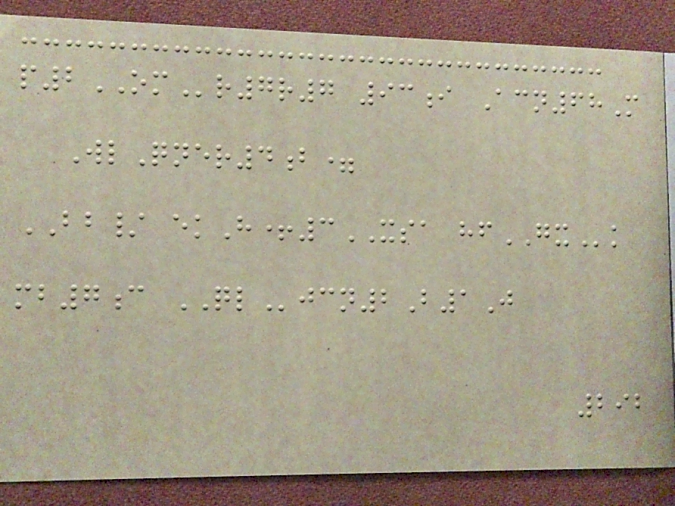p2OMr7r7 93i Acn68M
WlQner4b=
BB/ ekH+3XSA hfGXk
mb7c QLjcn2B1J
292
